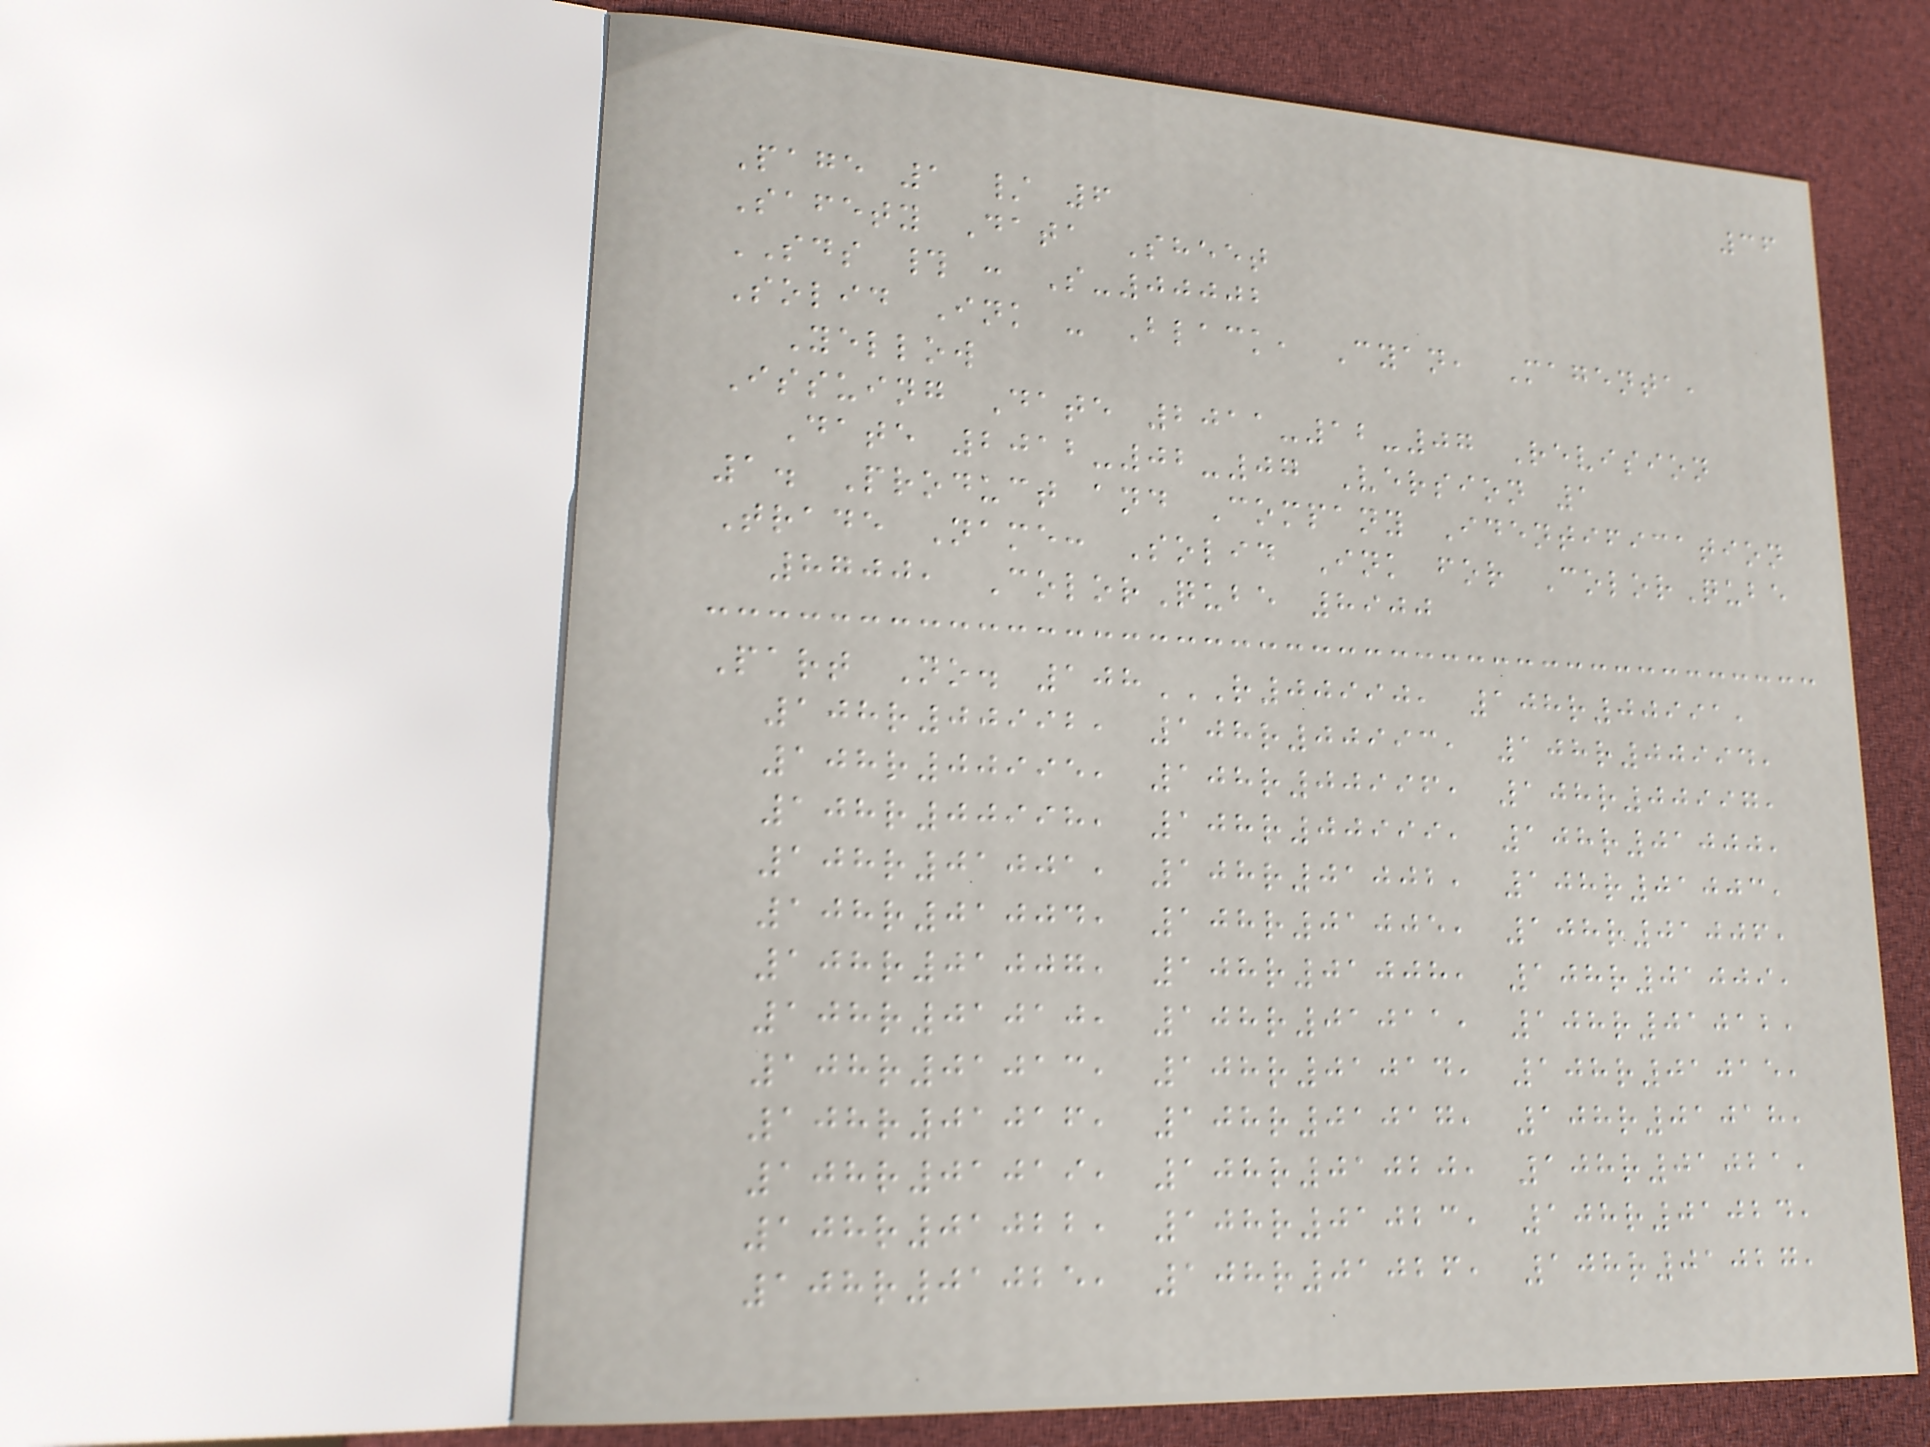36
Page 1 / 6
Safety Data Sheet
SDS # : S-00002
Solid Ink - Black, Cyan, Magenta,
Yellow
Issuing Date 2011-12-07 Revision
Date 2012-02-07 Version 1
1. Product and Company Identification
Trade Name: Solid Ink for ColorQube
8700, ColorQube 8900
Part No. 108R00990, 108R00991,
108R00992, 108R00993, 108R00994,
108R00995, 108R00996, 108R00997,
108R00998, 108R00999, 108R01000,
108R01001, 108R01002, 108R01003,
108R01004, 108R01005, 108R01006,
108R01007, 108R01008, 108R01009,
108R01010, 108R01011, 108R01012,
108R01013, 108R01014, 108R01015,
108R01016, 108R01017, 108R01018,
108R01019, 108R01020, 108R01021,
108R01022, 108R01023, 108R01024,
108R01025, 108R01026, 108R01027,
